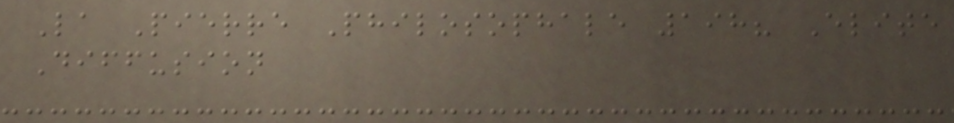La Pierre Philosophale 198? Elite
Diffusion
